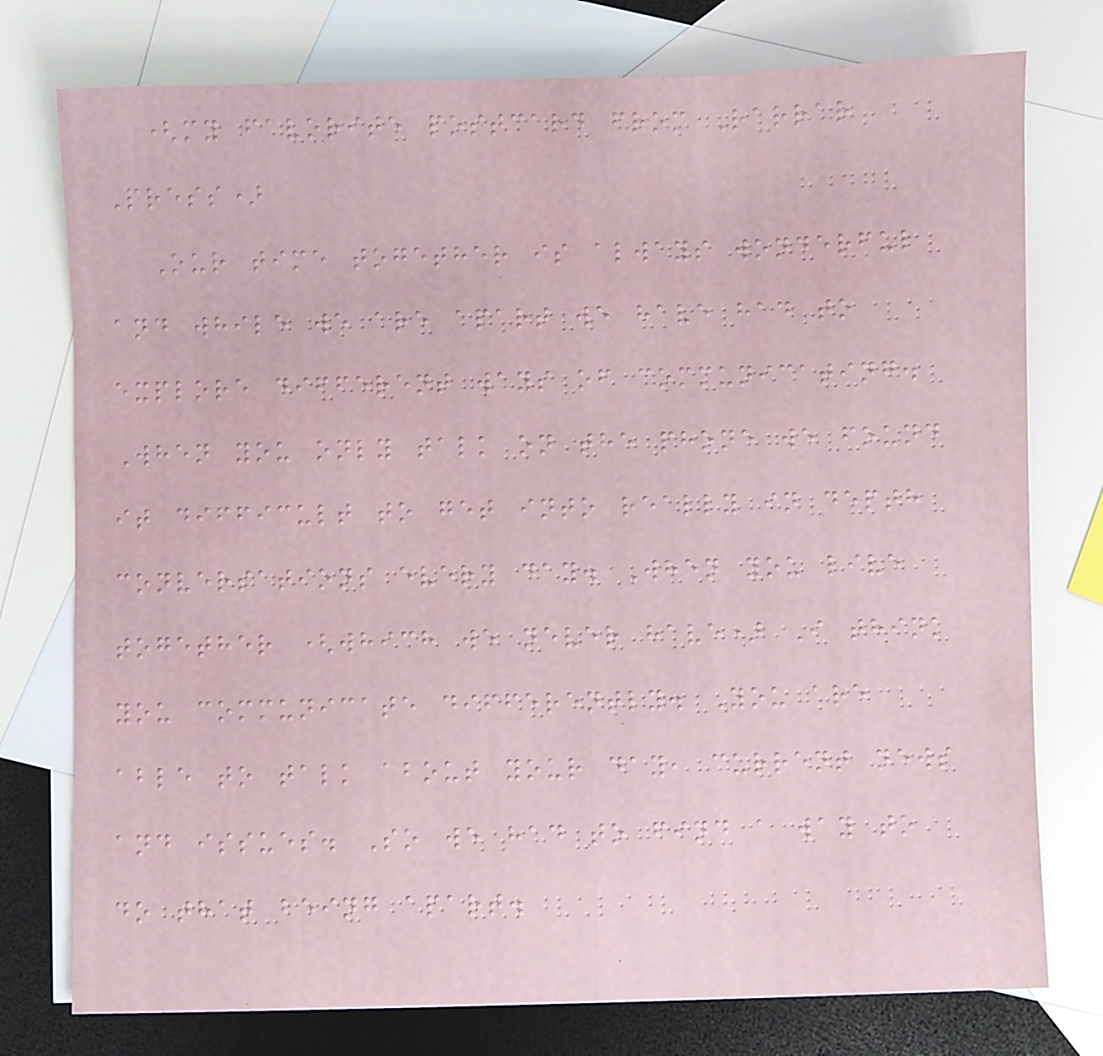(my favorite postcard from Rarrar
Press)
Our time together is always wonderful
and while we are apart we have had to
explore different ways of communicating.
When you only talk on the phone we found
it difficult to get into really in depth
conversations every day. When you live
together (which we never have) I think
you communicate differently. You are
able to talk about your day, current news
and issues. So we had to find a way to
do that being apart.
